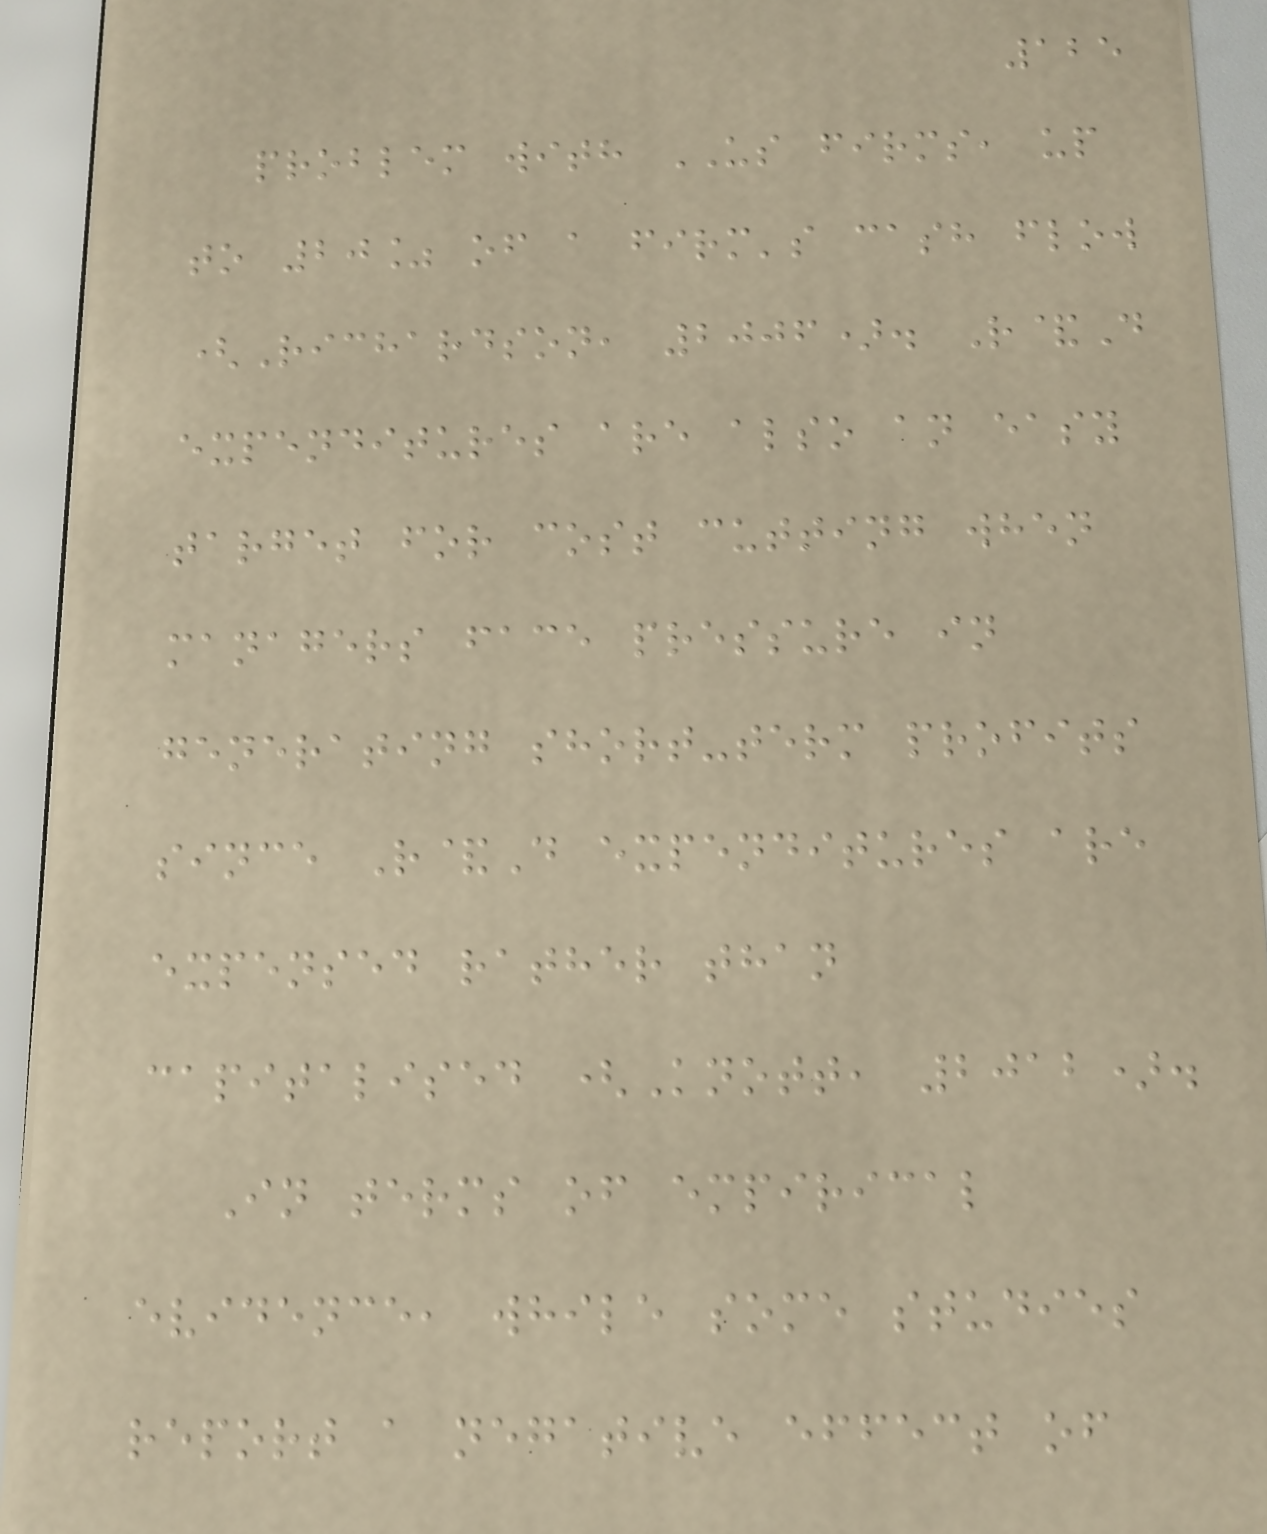125
problem with US firms, up
to 20% of a firm's cash flow
(Richardson, 2006). R&D
expenditures are also an easy
target for cost cutting when
managers face pressure in
generating short-term profits
since R&D expenditures are
expensed rather than
capitalised (Knott, 2012).
In terms of empirical
evidence, while some studies
report a negative effect of
